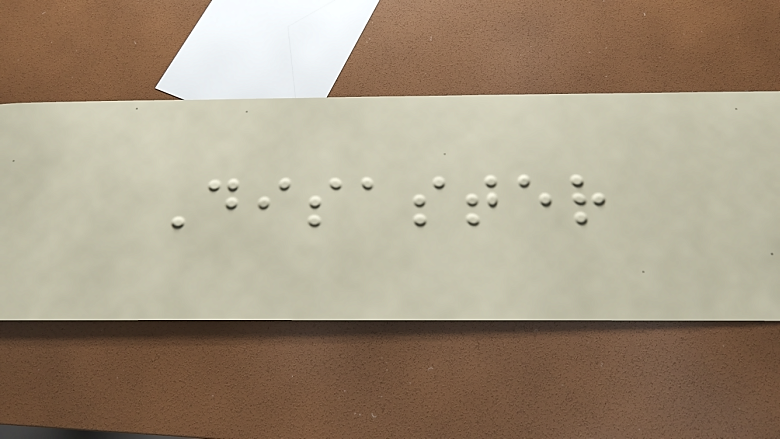Disaster
